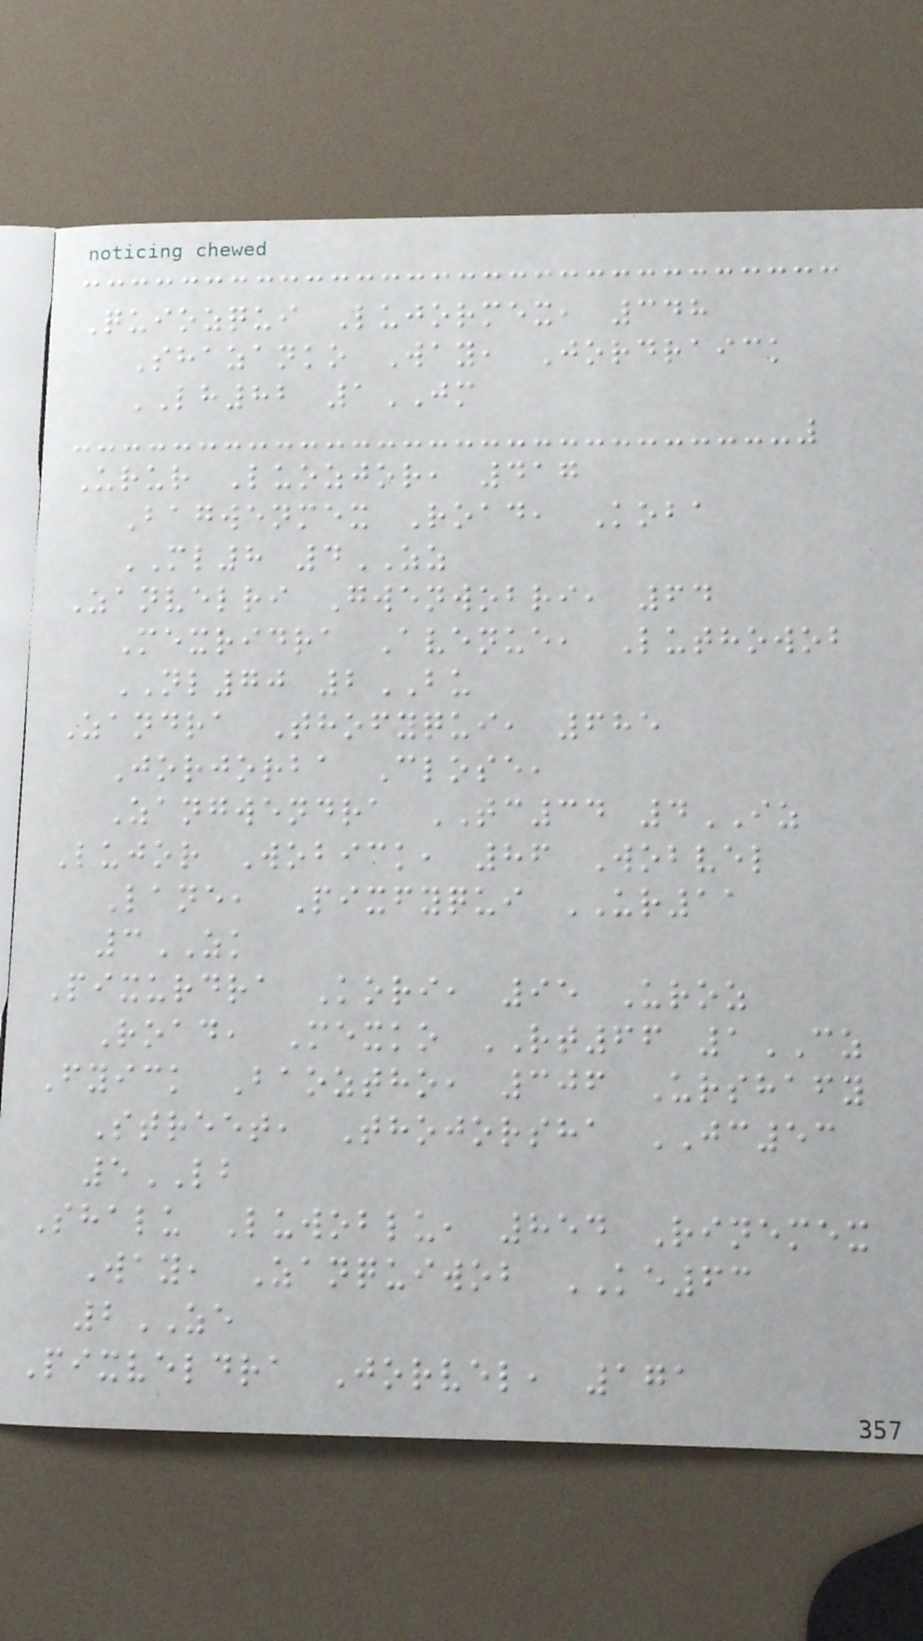Quiozqui Lujormex, 348
Shazanko Way, Jordraick
LH82 1JM
Urur Luozjor, 417
Bagwenmex Road, Koba
ML8 4ZZ
Zanvelri Gwenwobri, 64
Mexridra Avenue, Luthowob
NL70 2BU
Zandra Thofyqui, 685
Jorjorba Close,
Zangwendra TC34 4IZ
Lujor Wobick, 86 Wobvel
Lane, Pixfyqui UR11
3ZK
Pixurdra Kori, 95 Uroz
Road, Mexko RT66 1CZ
Fyick Baoztho, 306 Urshafy
Street, Thojorsha JC53
5LB
Shalu Luwoblu, 854 Rinemex
Way, Zanquiwob KE63
2ZE
Pixveldra Jorvel, 171
